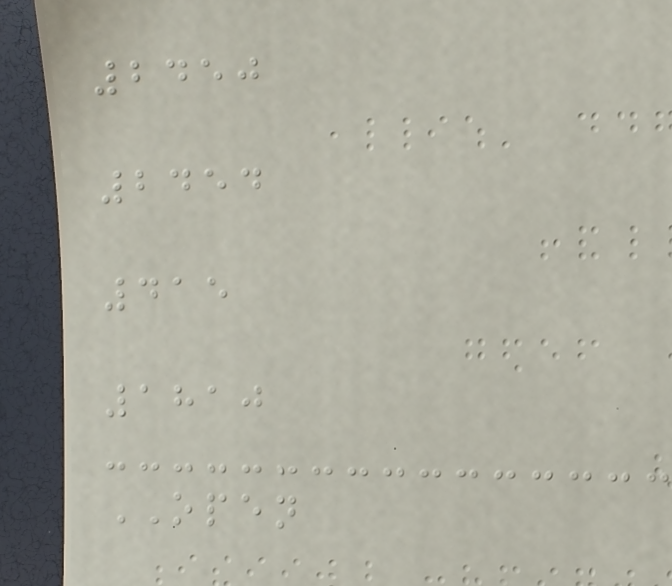2450
2454
415
1810
OPEN
